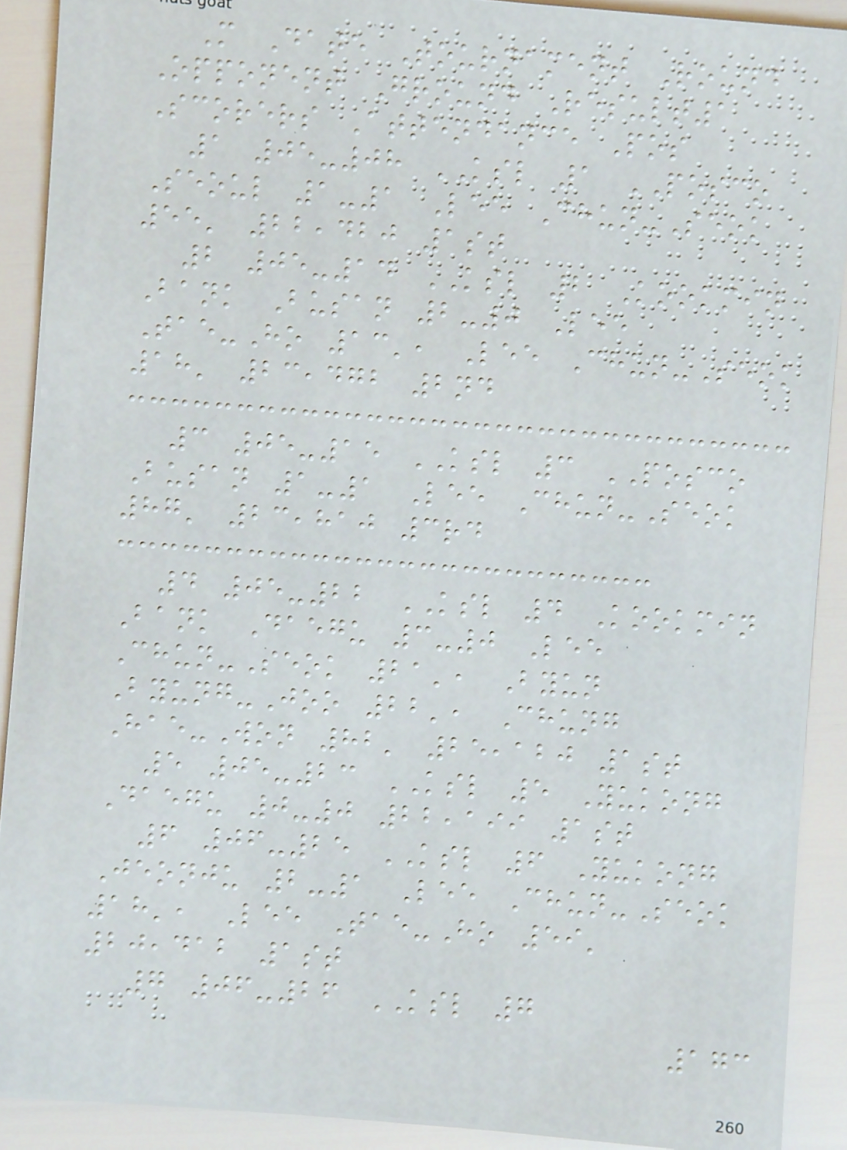M Date Tournament Round
Opponent Ground Result1
Scorers Attendance Pos
1 05-08 KSL 1 POSCO
Seoul 1-1 Lee Chun-Seok
55' 22,420 1st
2 05-14 KSL 2 Kookmin
Bank Busan 2-0 Lee
Tae-Ho 13', Lee Chun-Seok
18' 23,472 2nd
3 05-15 KSL 3 POSCO
Busan 1-1 Lee Chun-Seok
87' 23,810 3rd
4 05-22 KSL 4 Kookmin
Bank Daegu 3-0 Lee
Chun-Seok 21', Byun
Byung-Joo 22', Chung
Hae-Won 82' 25,120 1st
5 05-23 KSL 5 Yukong
Daegu 0-0 22,199 1st
6 06-25 KSL 6 Yukong
Jeonju 2-1 Lee Chun-Seok
18', Lee Tae-Ho 59'
20,412 1st
7 06-26 KSL 7
173
